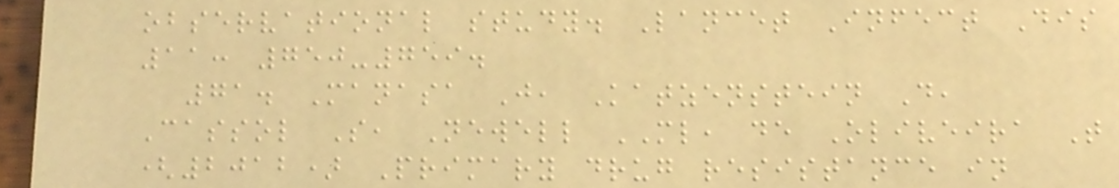observational study. Lancet Infect Dis
11: 750-759.
71. Manasa J, Katzenstein D,
Cassol S, Newell ML, de Oliveira T
(2012) Primary drug resistance in
